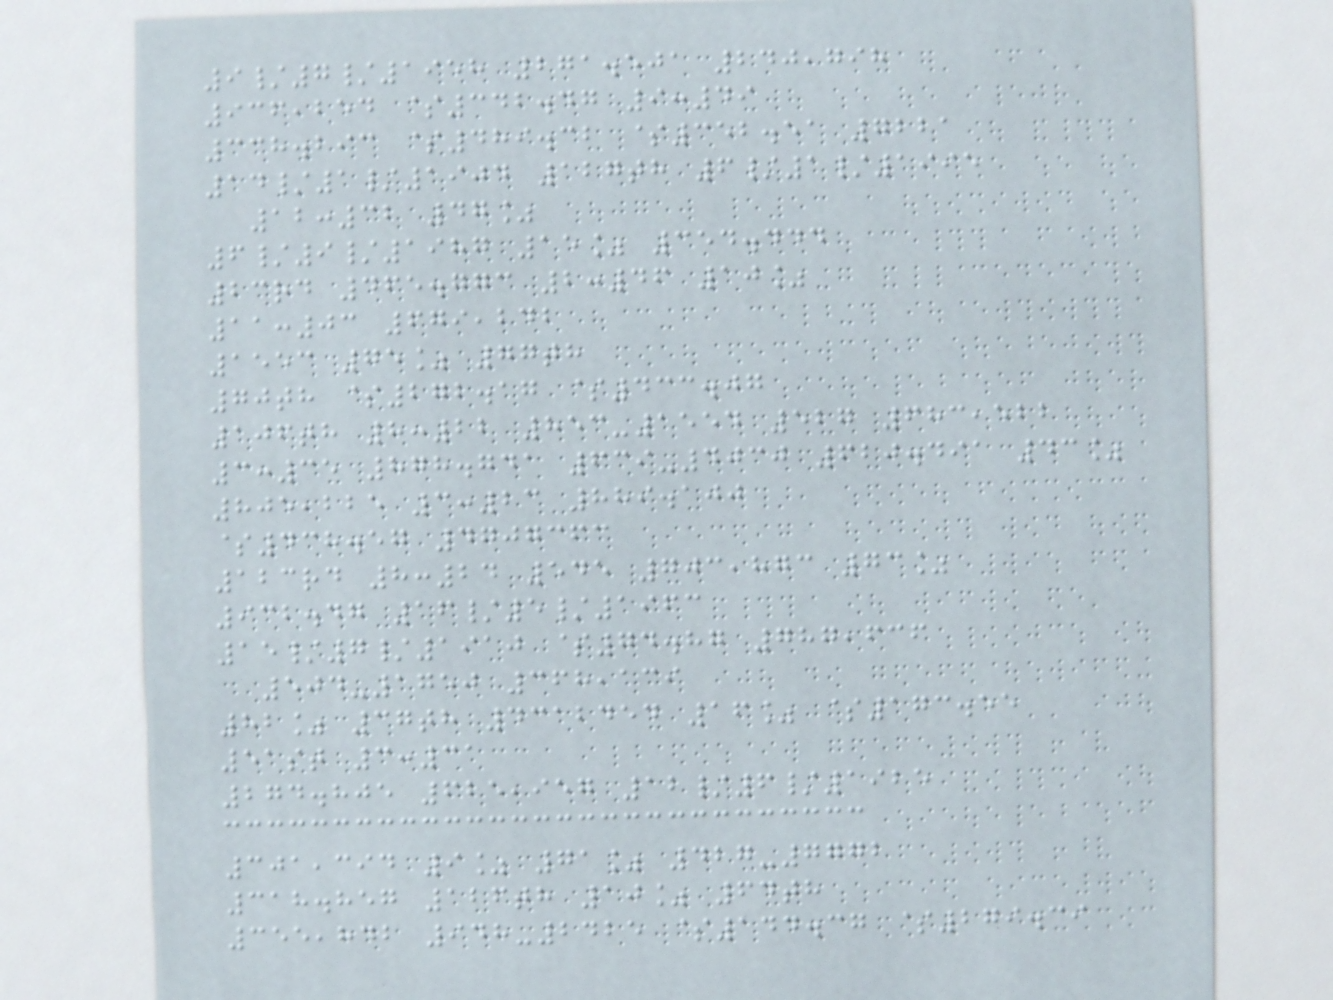9/7/1958 271.501 240,798
936,254 $342.47 9:49
338.293 $489.32 $352.51 7221
14/1/1904 127th 6/1/1995
12:32 47%
6/9/1987 15% 354.444
23rd 465.773 2:46 10%
11:03 679,242
1553 75% 77th
70th $272.17 $433.07
106th 8:22 853-1554 527 683,522
3:35 878.741 639-4030 620.491 43%
805,225 3:23 889.100
$438.57 4707363
123rd 8:24 545 703,873 73%
932.47 16/5/1963
15/7/1910 $74.87 787,636
504-1750 368,139
82% 37th 4312454 16% $173.55
51st 3:31
274.805 625,957 12/6/1925
301,394 9% 71% 427-7772
318.857 126th 10% 64th
355,842 948-2425 $144.37 $279.39
